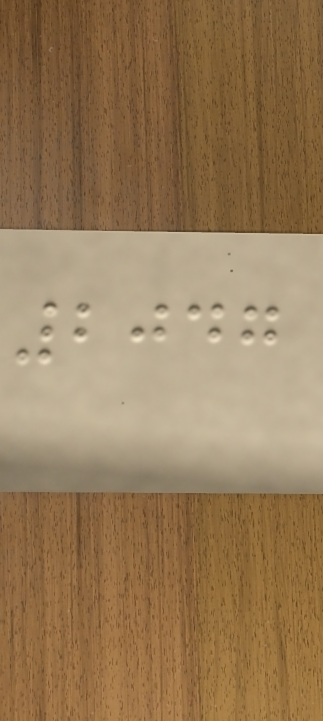2047
